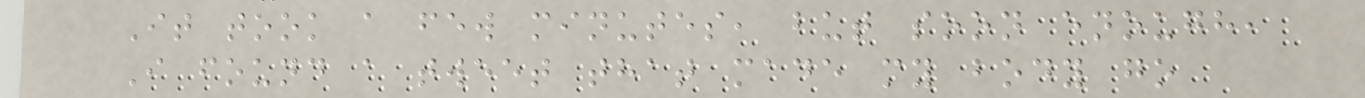It took a few minutes, but soon enough,
I found a tweet that made my body go
